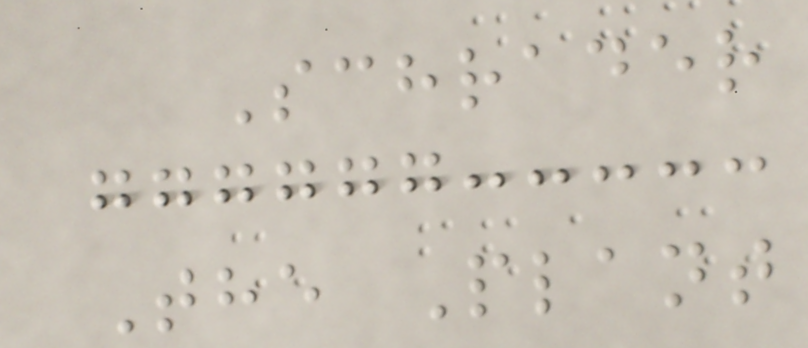Schrader
The Plant
